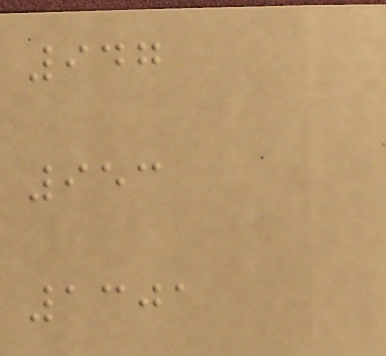947
953
1301
